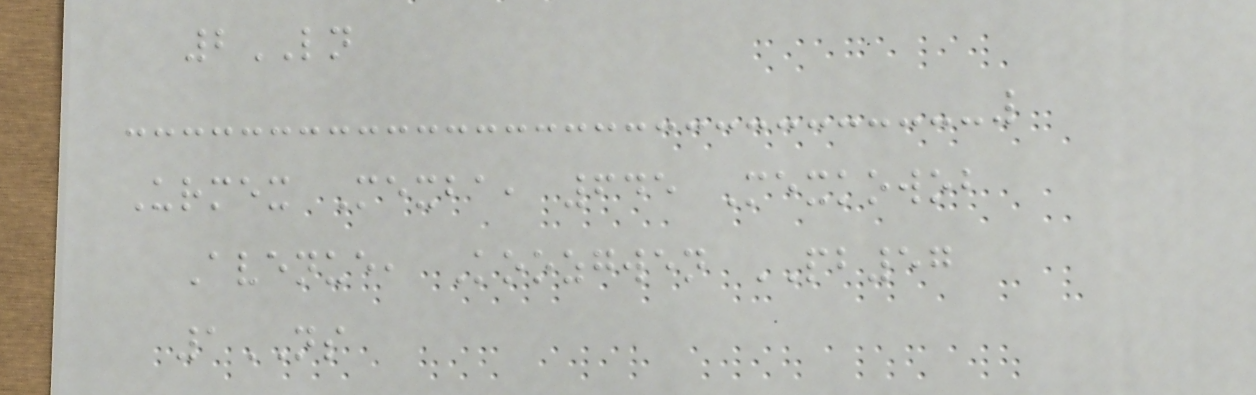2LN
Urmex Mexba, 645 Mexkowob
Avenue, Koozgwen PB57
1NS
